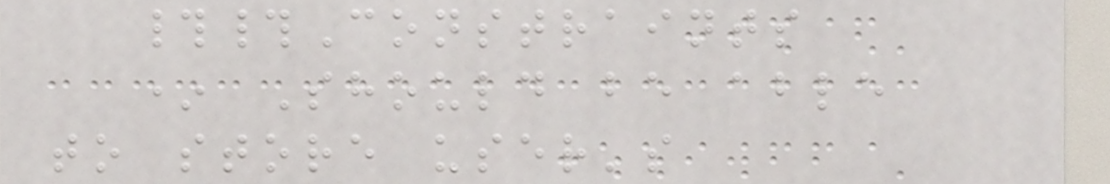##Constraints
* Should be able
to store user's
